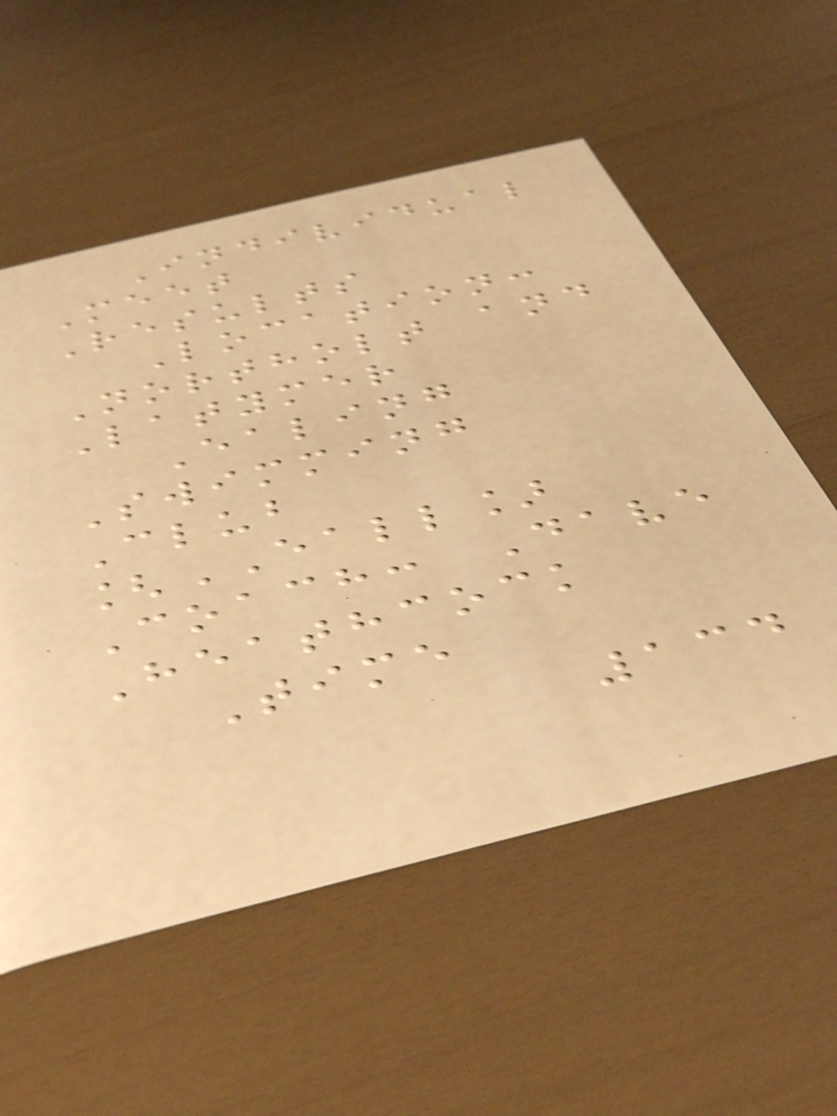Individual
Meet
Results
Location:
Northolt and
Latymer
Ealing
Swimming
Club
[EALL]
Coach: Dave
Heathcock
Time
134
